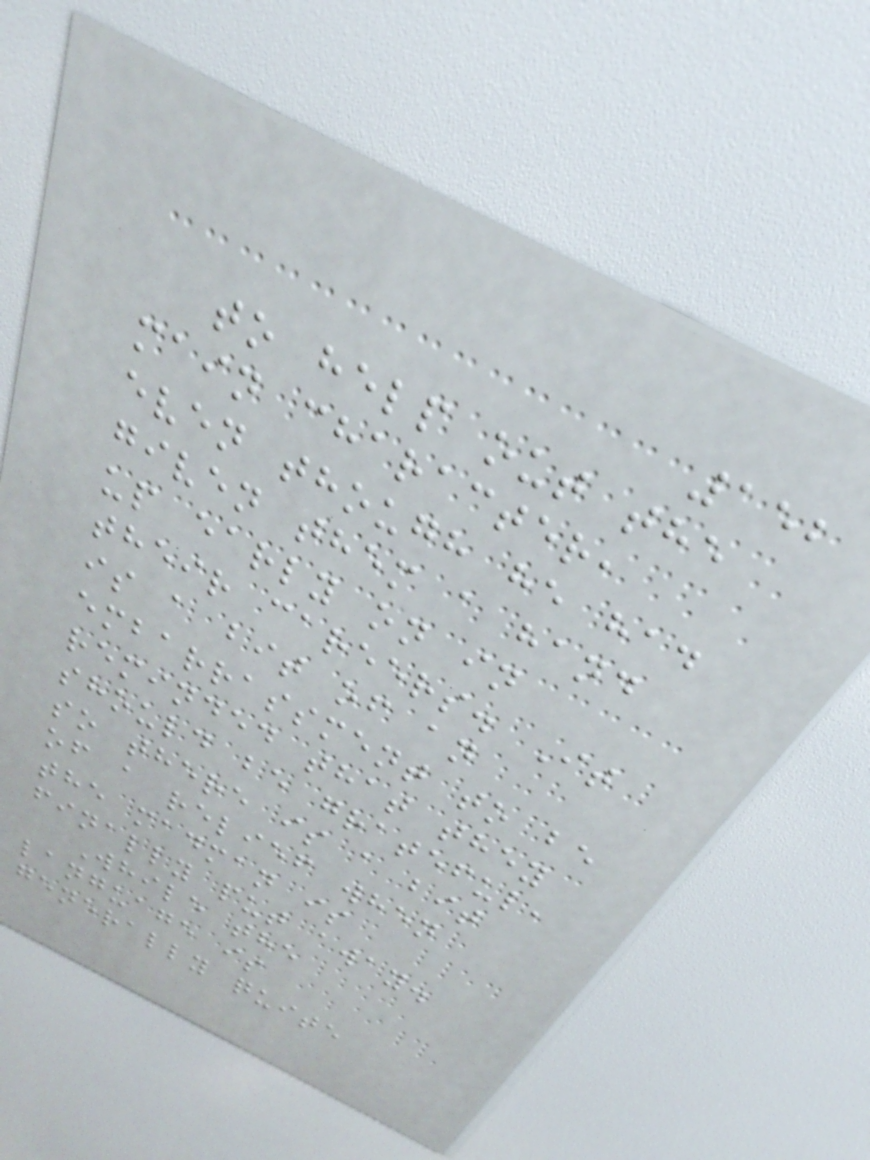152
to help out the
main character,
even though he had
given them a hand
up early on in
their careers. It
is a bit of an
embarrassment to be
reminded that they
should be grateful,
so there is a bit
of a relief when
the madman is
finally put away.
While the
language is
generally quite
